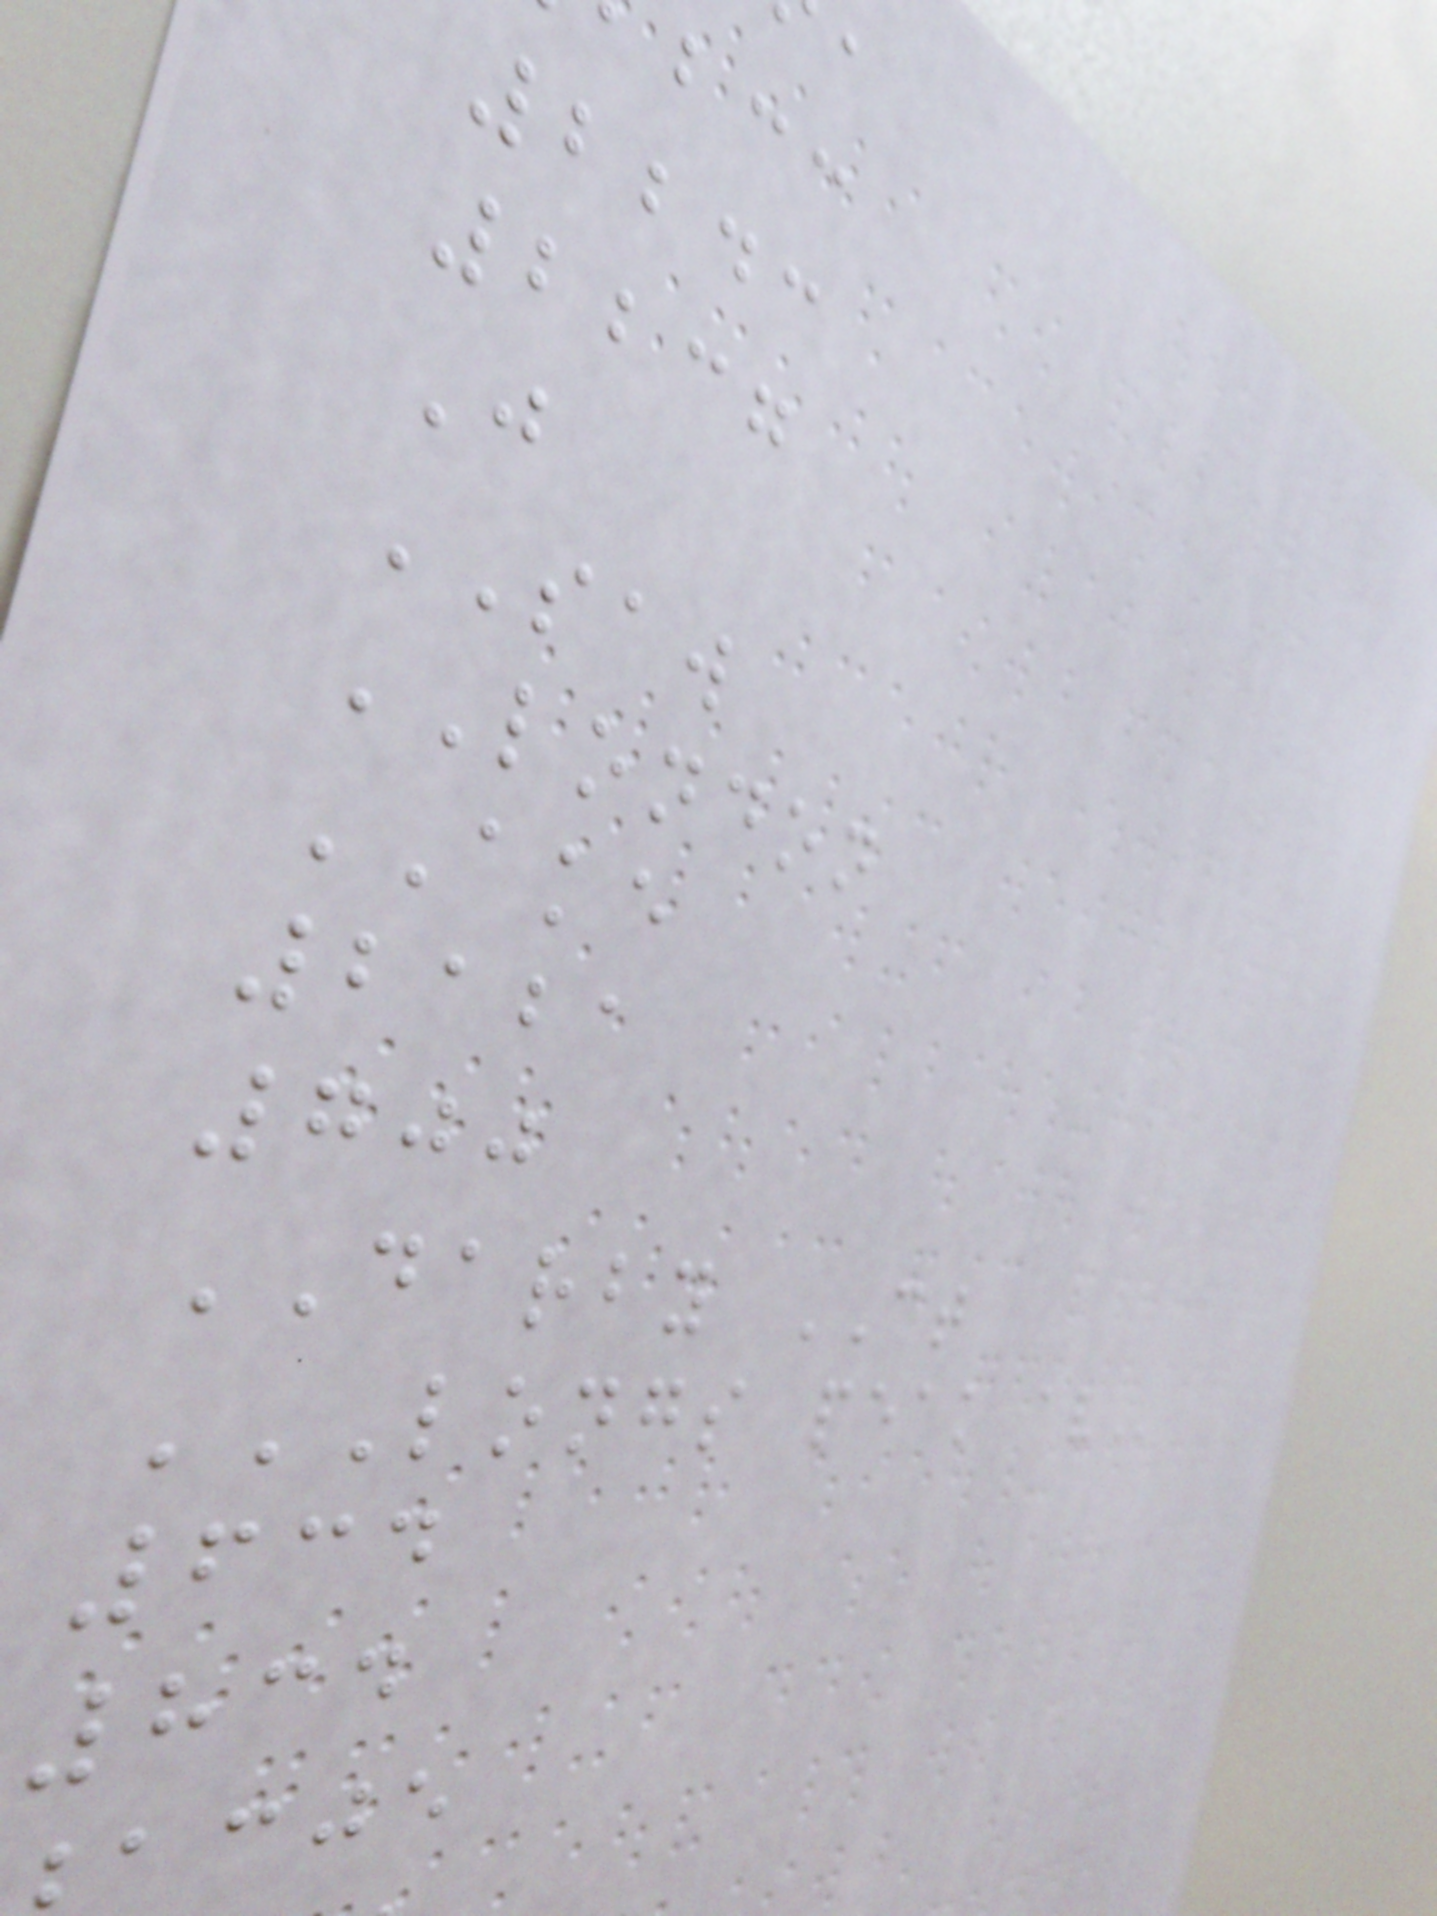2243
2237
J
SAW
LONDON
AKE
2121
700
DARBY CT
LONGS PEAK AV
634
834
